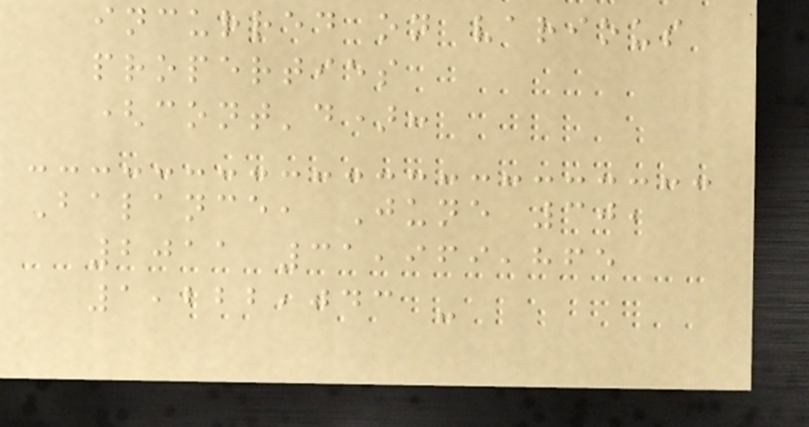incurred on various
properties
(cont'd):
Balance, June 30,
2011 31,969,865
1,222,043 -
